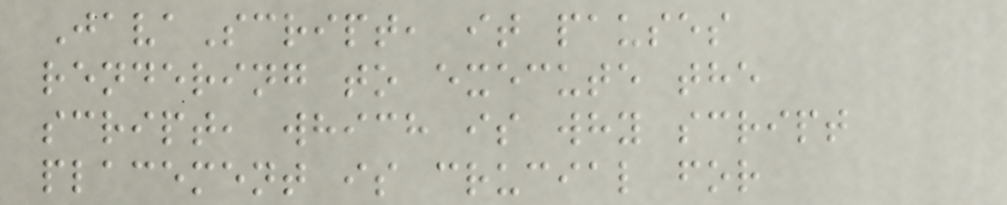JavaScript, it pauses
rendering to execute the
script, which is why script
placement is crucial for
